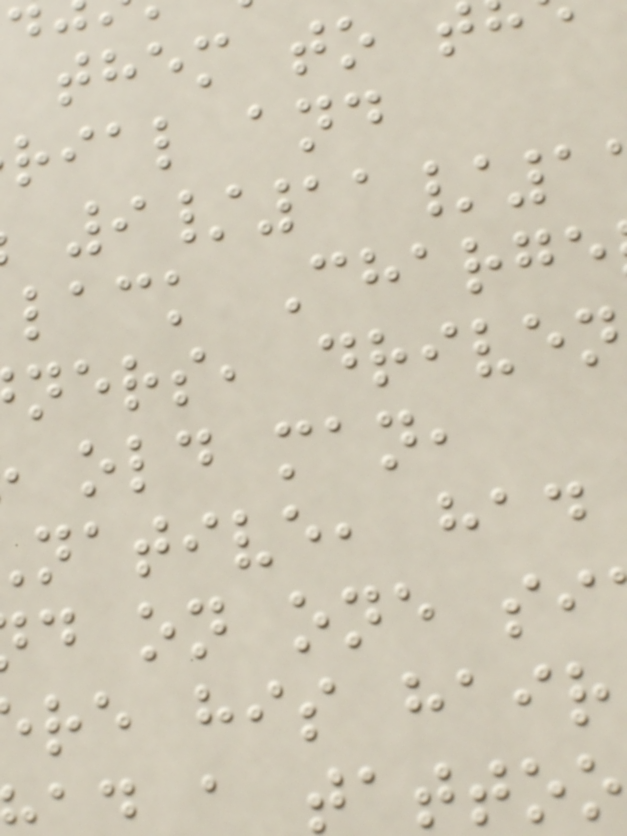them to
rial and
9/11/1
lack Charge
ners, driven
old man,
native, had
d on one si
re his hair
